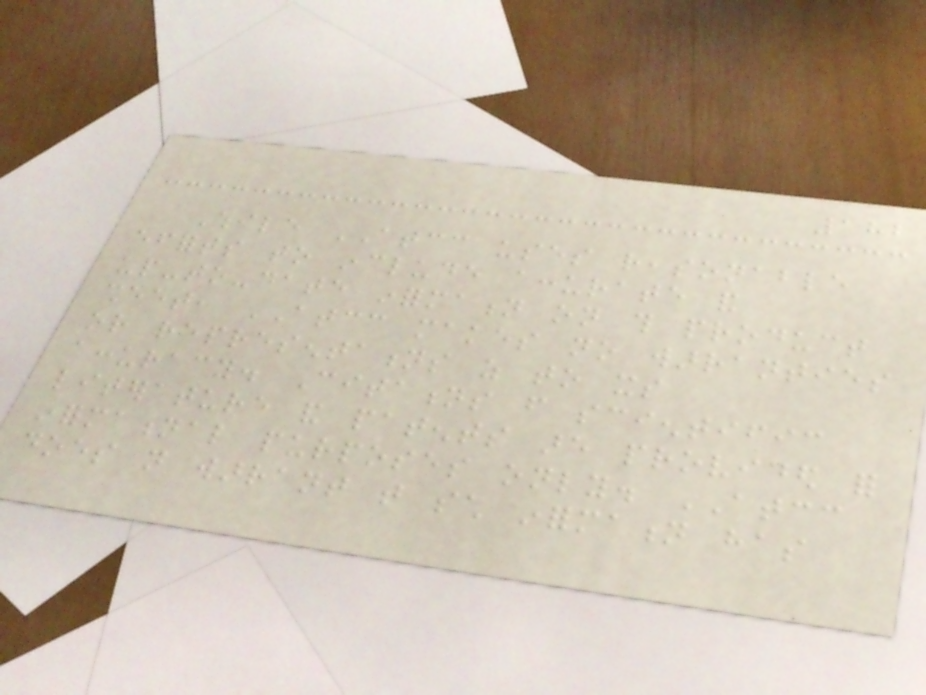182
While ATCC uses reasonable
efforts to include accurate and
up-to-date information on this product
sheet, ATCC makes no warranties
or representations as to its
accuracy. Citations from scientific
literature and patents are provided for
informational purposes only. ATCC
does not warrant that such information has
